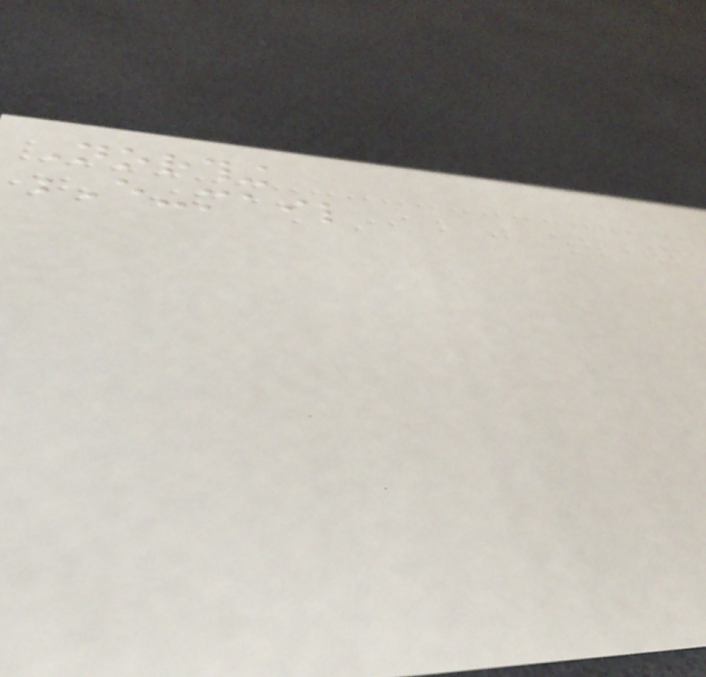Northing
E-mail
